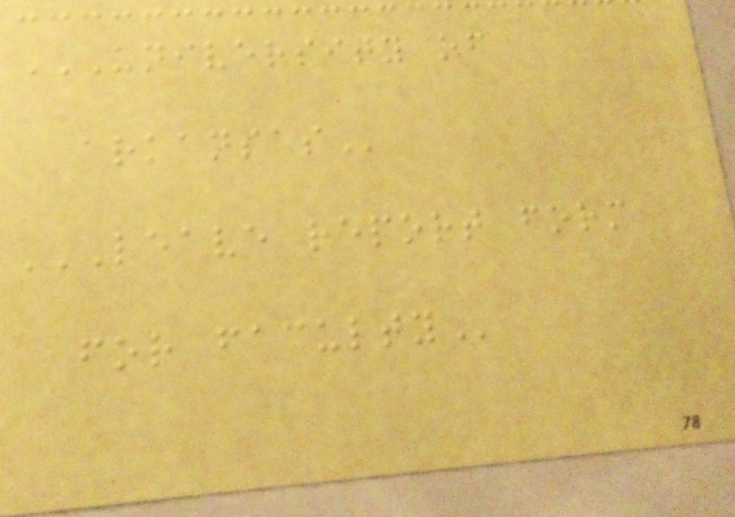UNIVERSITY OF
ARKANSAS
LEAVE REPORT FORM
FOR FACULTY
